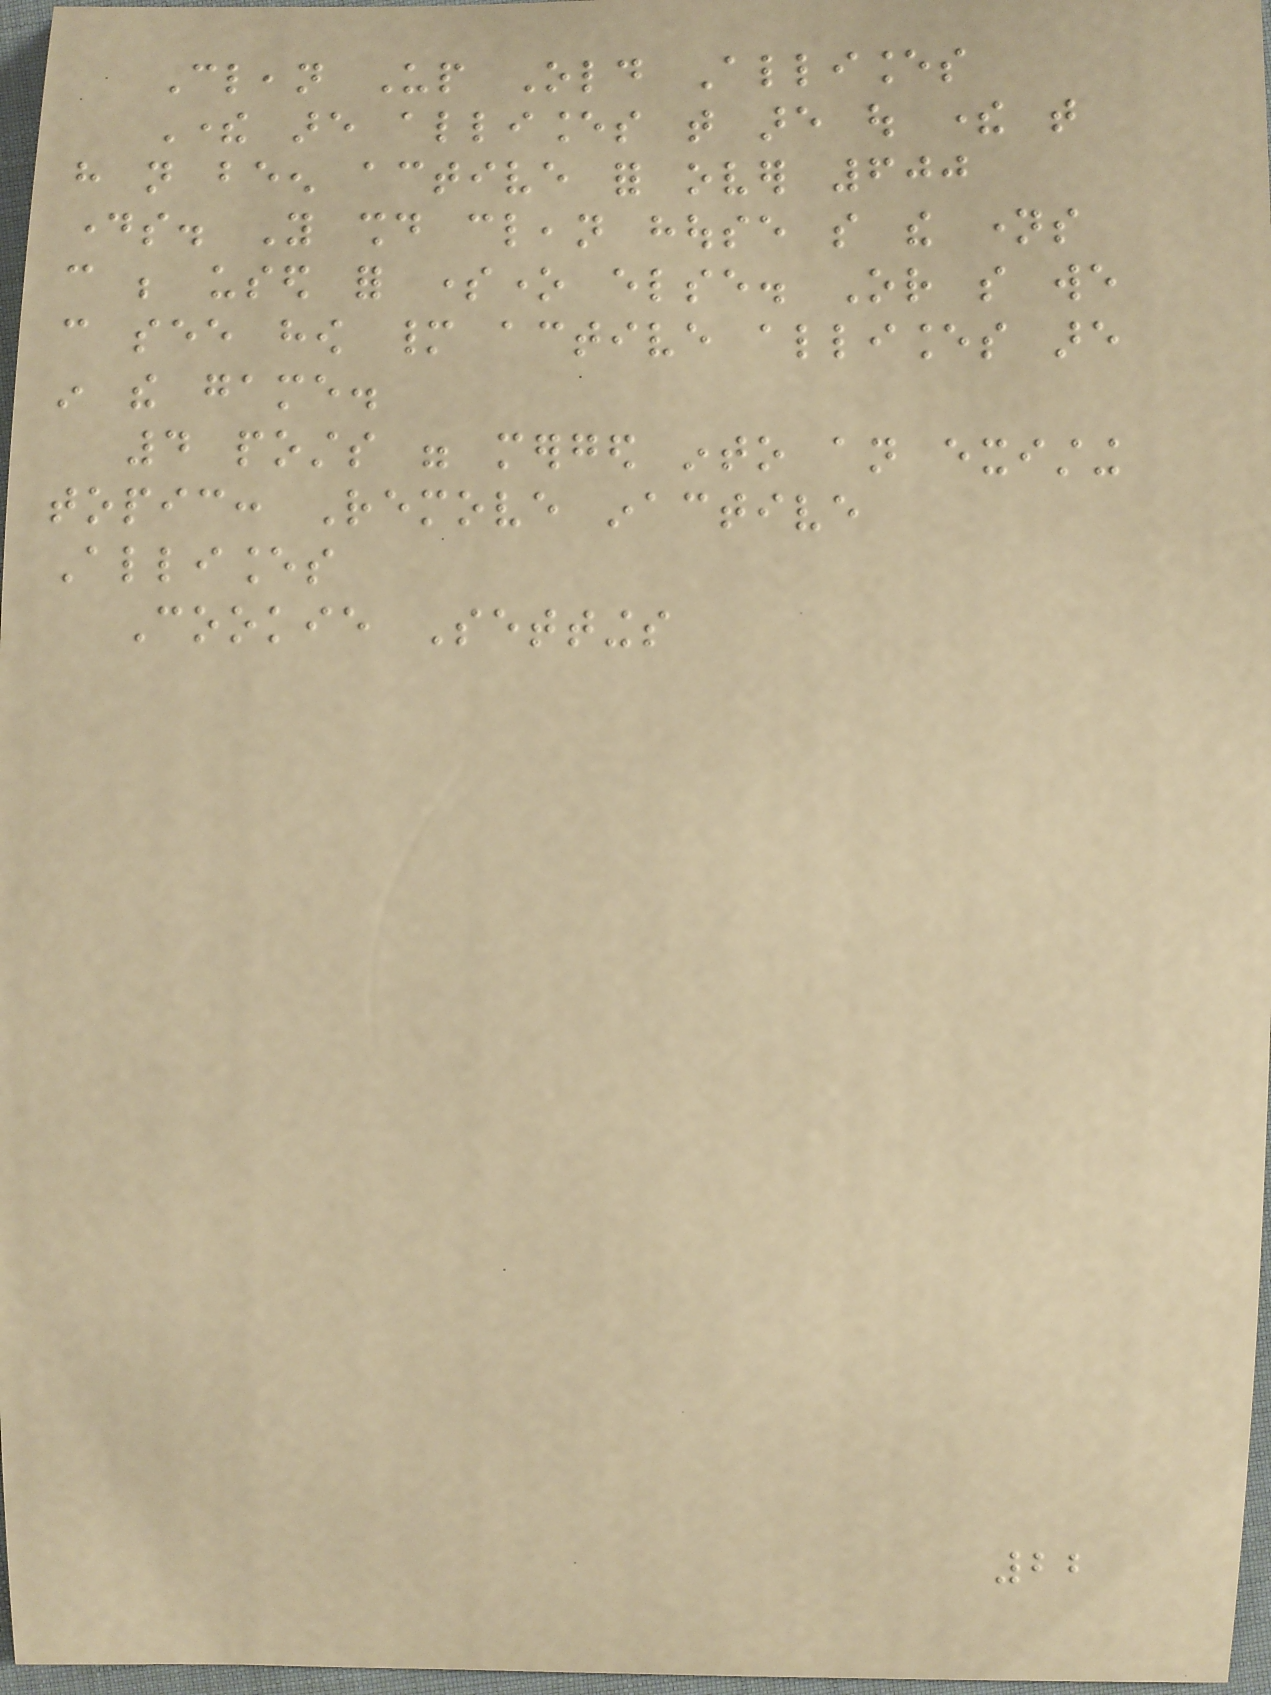Clean Up Old Alliances
There are alliances that are out there that
have not been active for over 600
days. You should clean house so the names
can be used for someone else. Or so we
can see how many active alliances are
in the game.
4 posts were merged into an existing
topic: Remove inactive
Alliances
Cookie Settings
22
